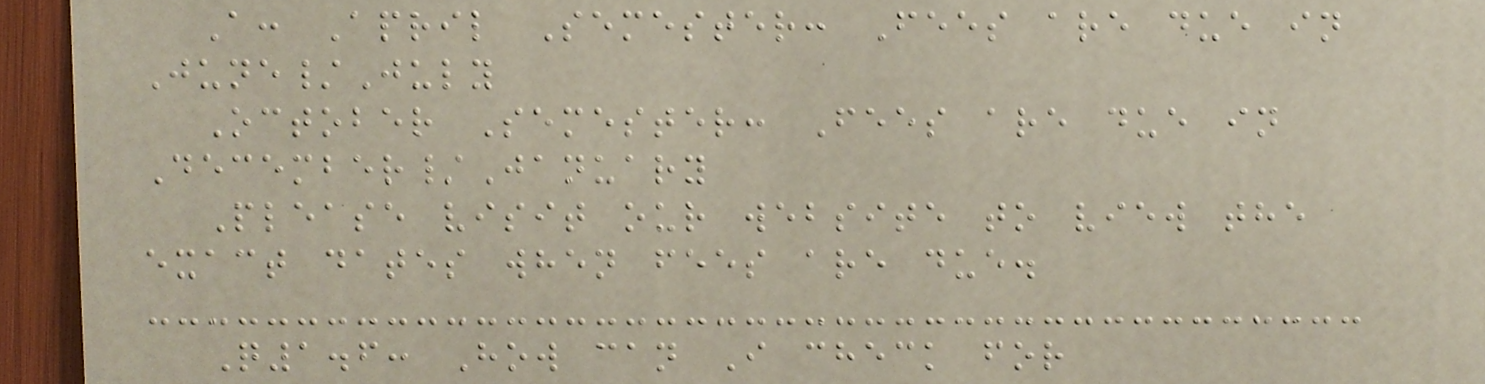A: April Semester: Fees are due in
June/July
October Semester: Fees are due in
December/January
Please visit our website to view the
exact dates when fees are due.
Q1.6: How can I check for
